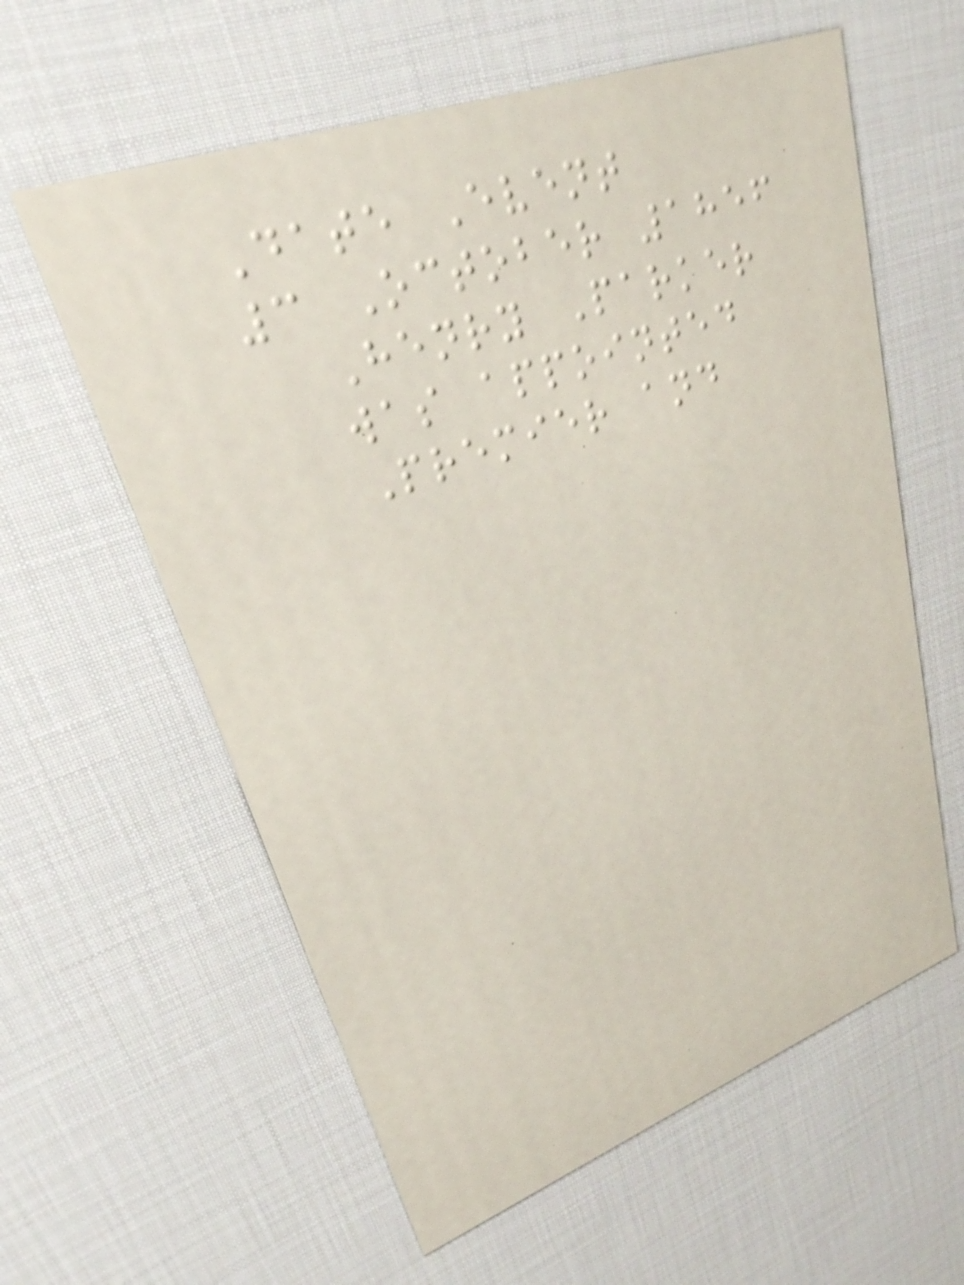Date Event
3 October 1856
Henry Parker
was appointed
Premier and
